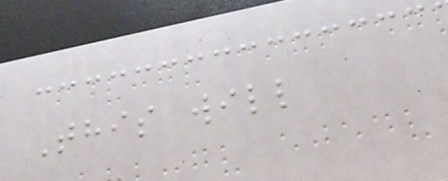This will
